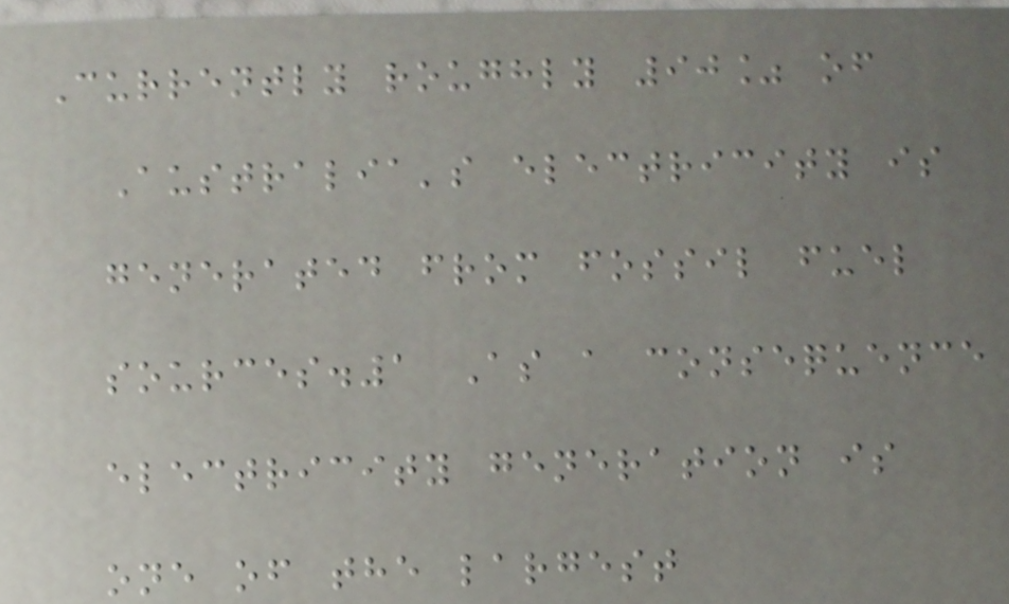Currently roughly 90% of
Australia's electricity is
generated from fossil fuel
sources.1 As a consequence
electricity generation is
one of the largest
